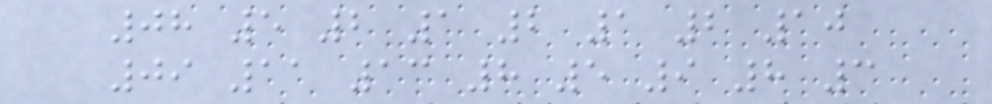08 5 2 1 2 1 2 10
09 11 13 8 5 9 8 3
